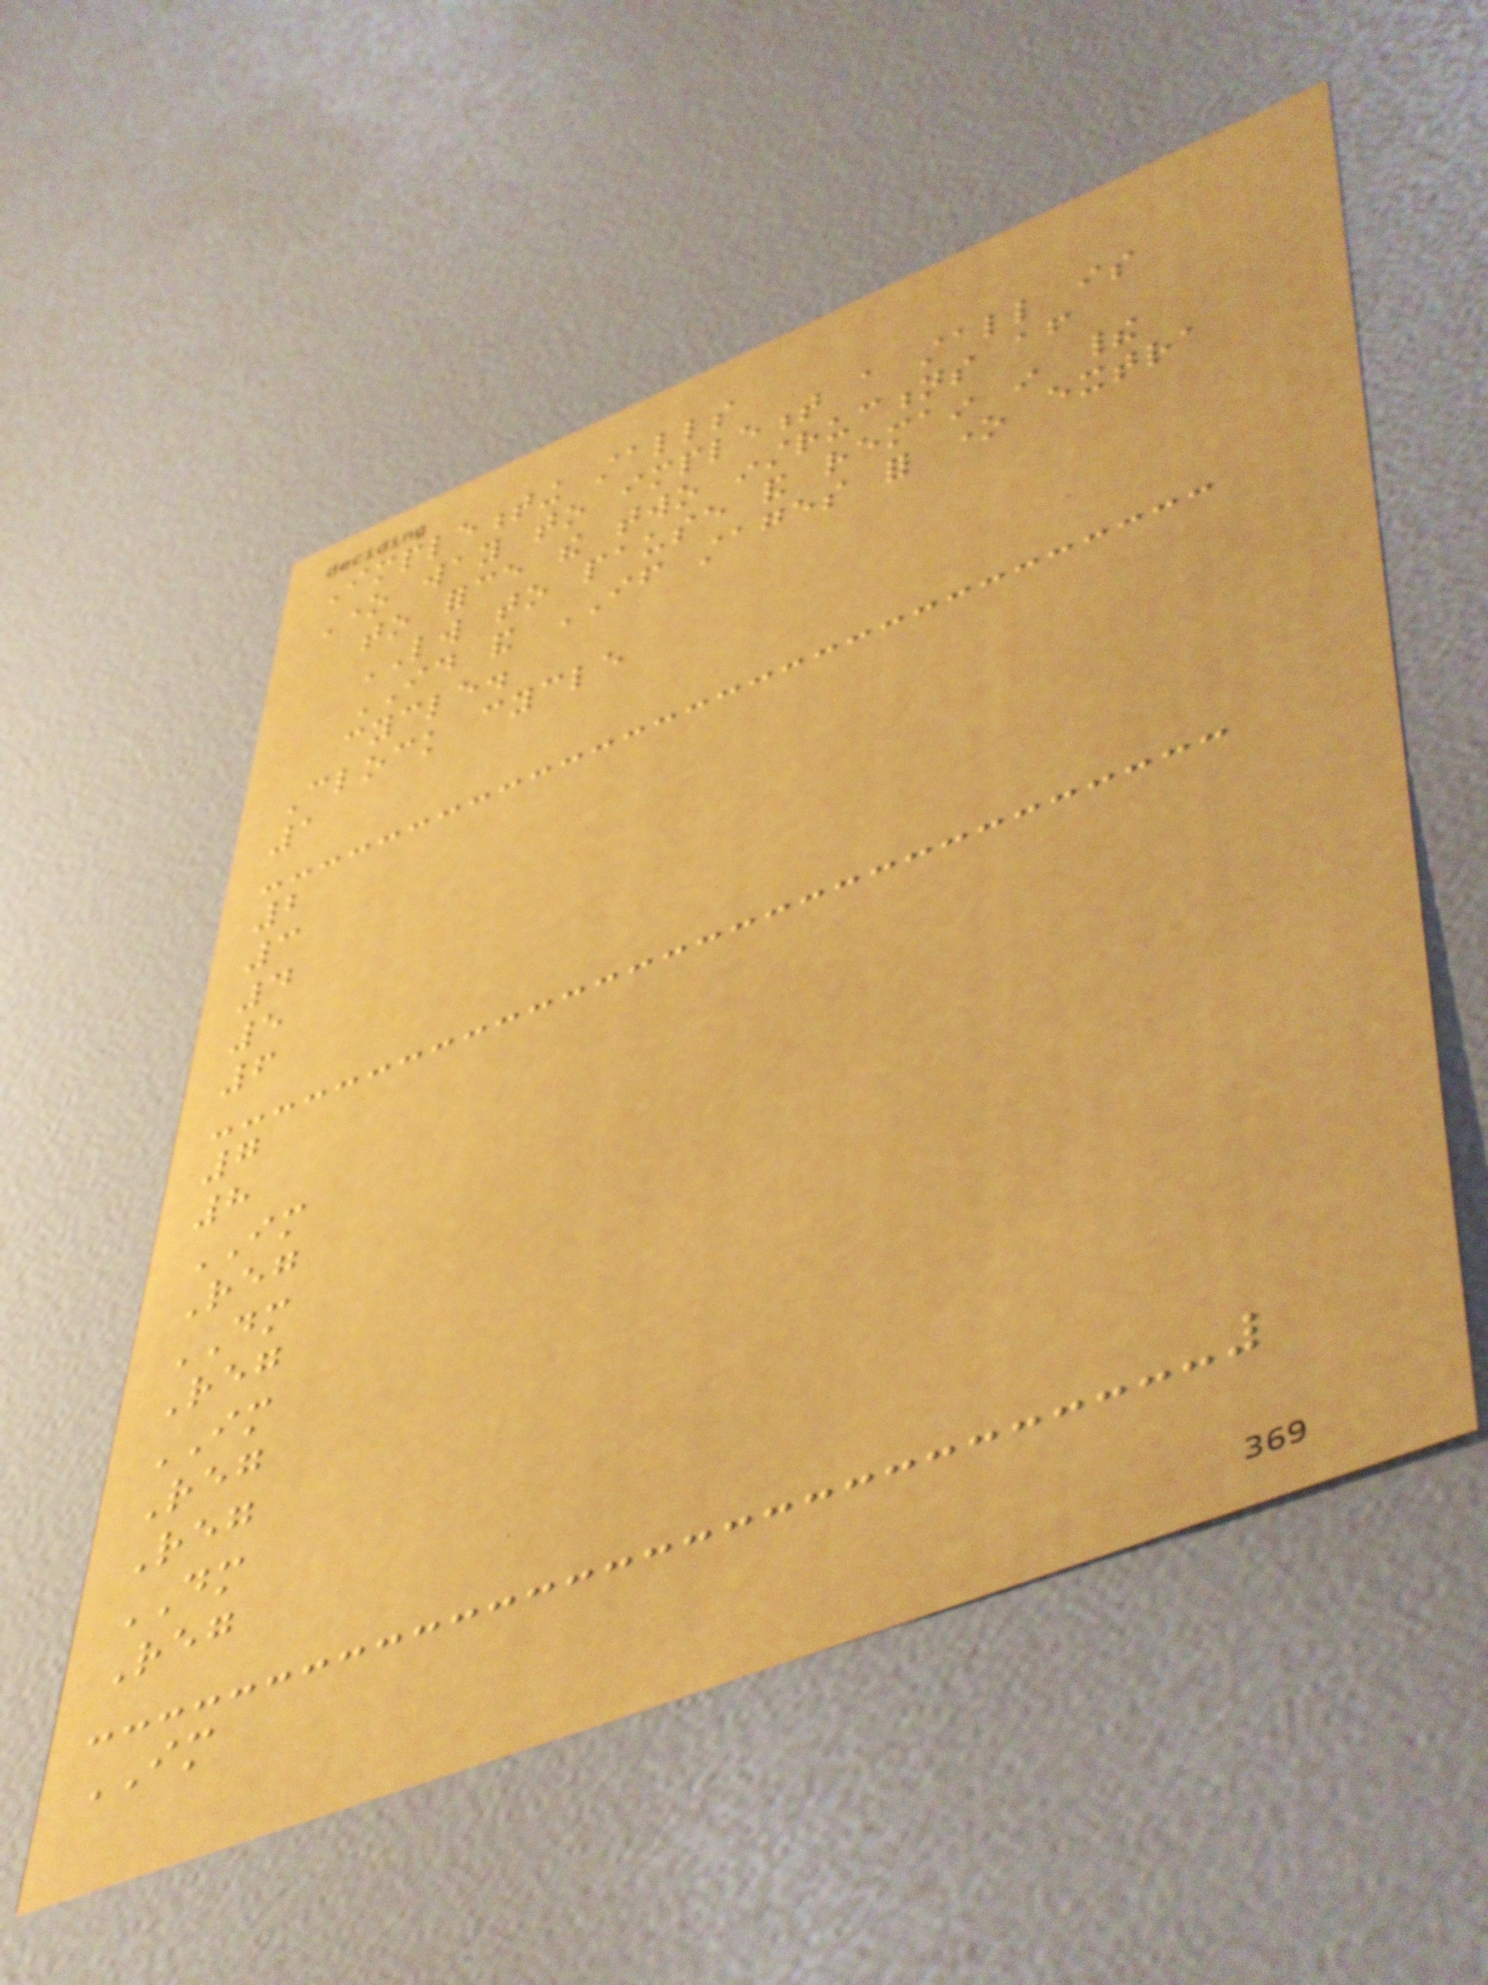Implementing stalls
One way to implement a stall is
to force the two instructions after
LW to pause and remain in their
ID and IF stages for one extra
cycle.
Clock cycle
1
2
3
4
5
6
7
8
IM
Reg
DM
Reg
IM
Reg
Reg
DM
Reg
IM
